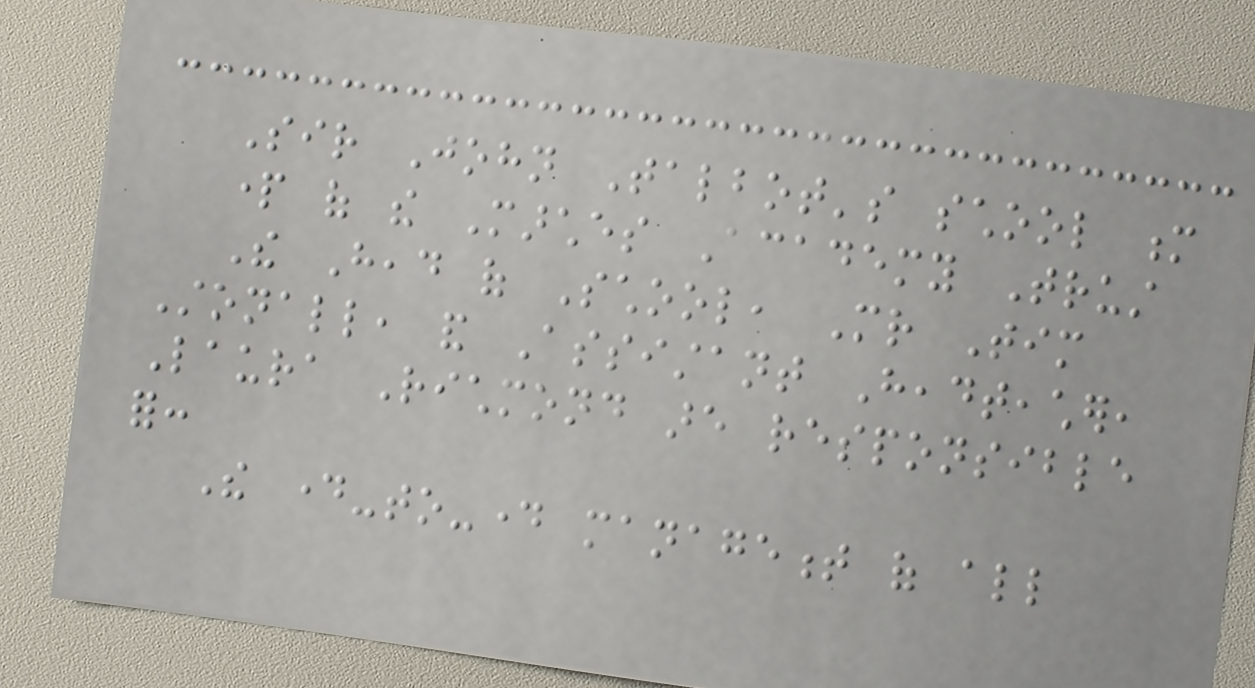Sir John Talbot's school m
part of the Marches Academy Trust
The Head of School, Mr Tim
Stonall, and Assistant Headteacher,
Laura Richmond are responsible
for:
The day-to-day management of all
